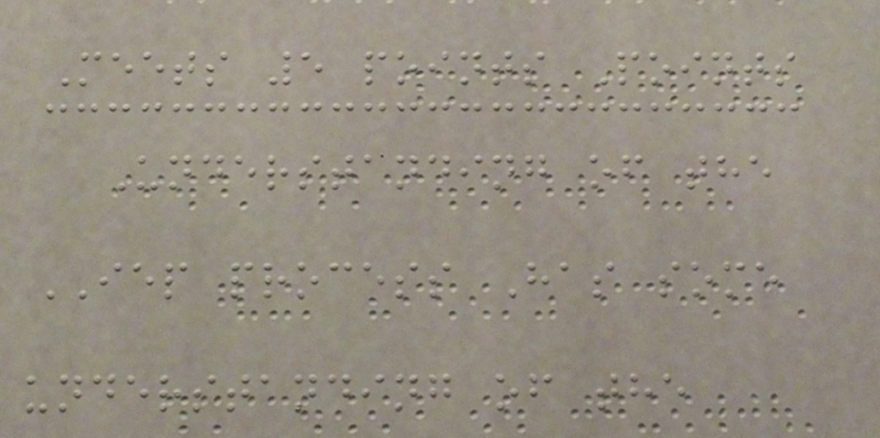Meets 5 points Points
Understanding of the
IEP process Has some
understanding of the
